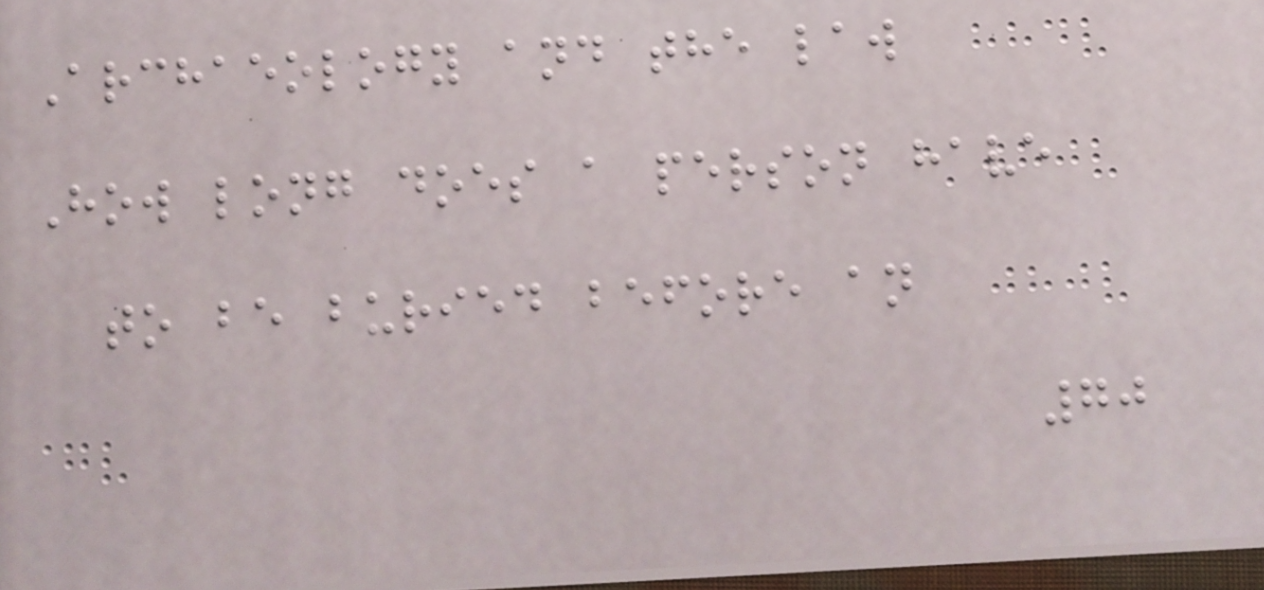Archaeology and the law
How long does a person have
to be buried before an
70
